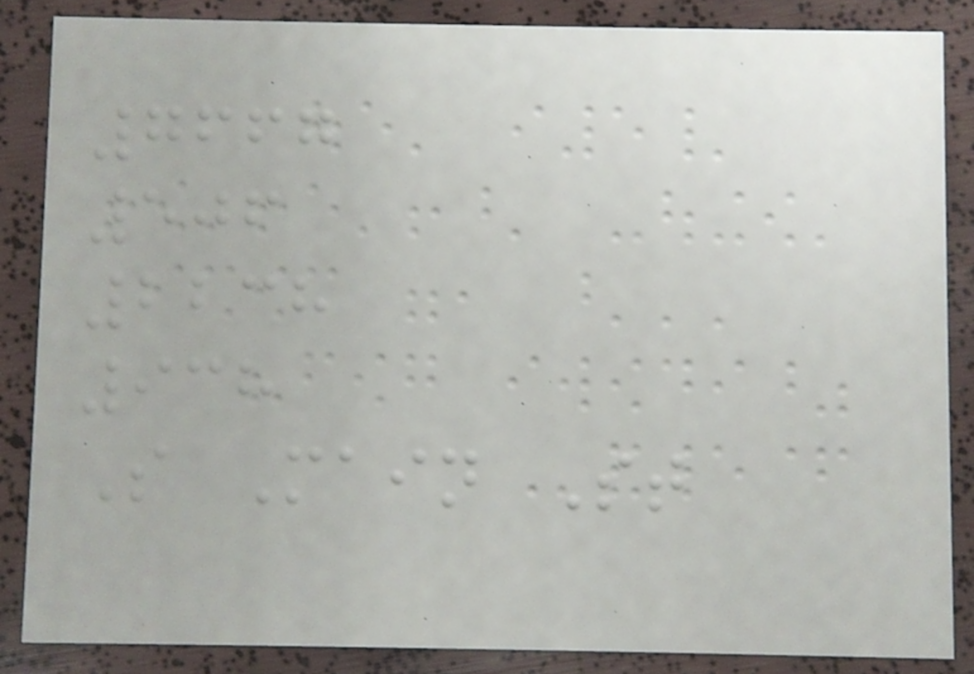7667
506
2238
938
S Main St
